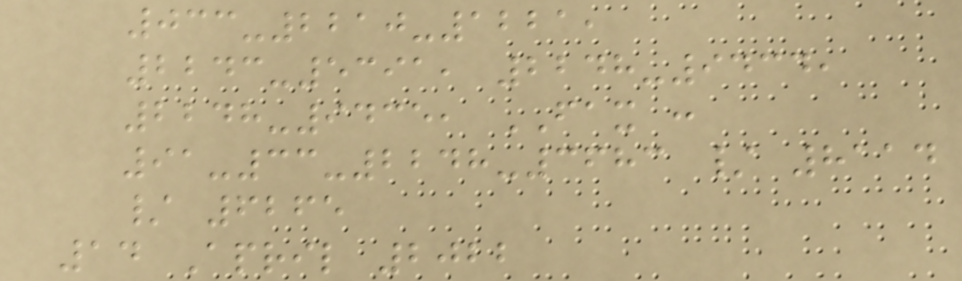033-2210-1221,
2243-5391, 2248-9434,
2248-9435, FAX :
91-33-2248-3683 / 8114
/ 6265
14 April 2022
